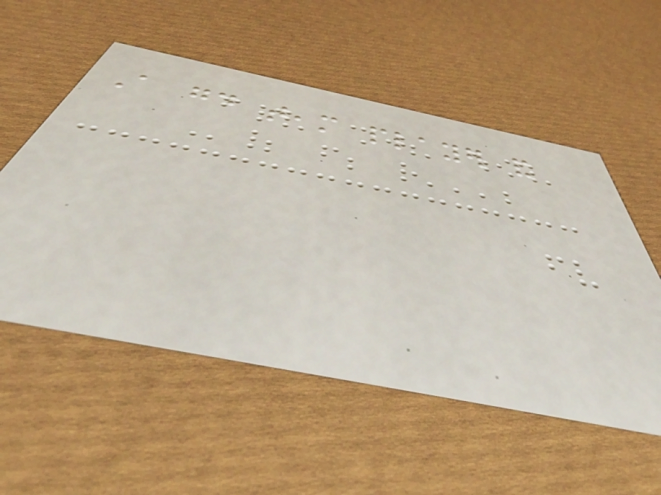A good team player and
